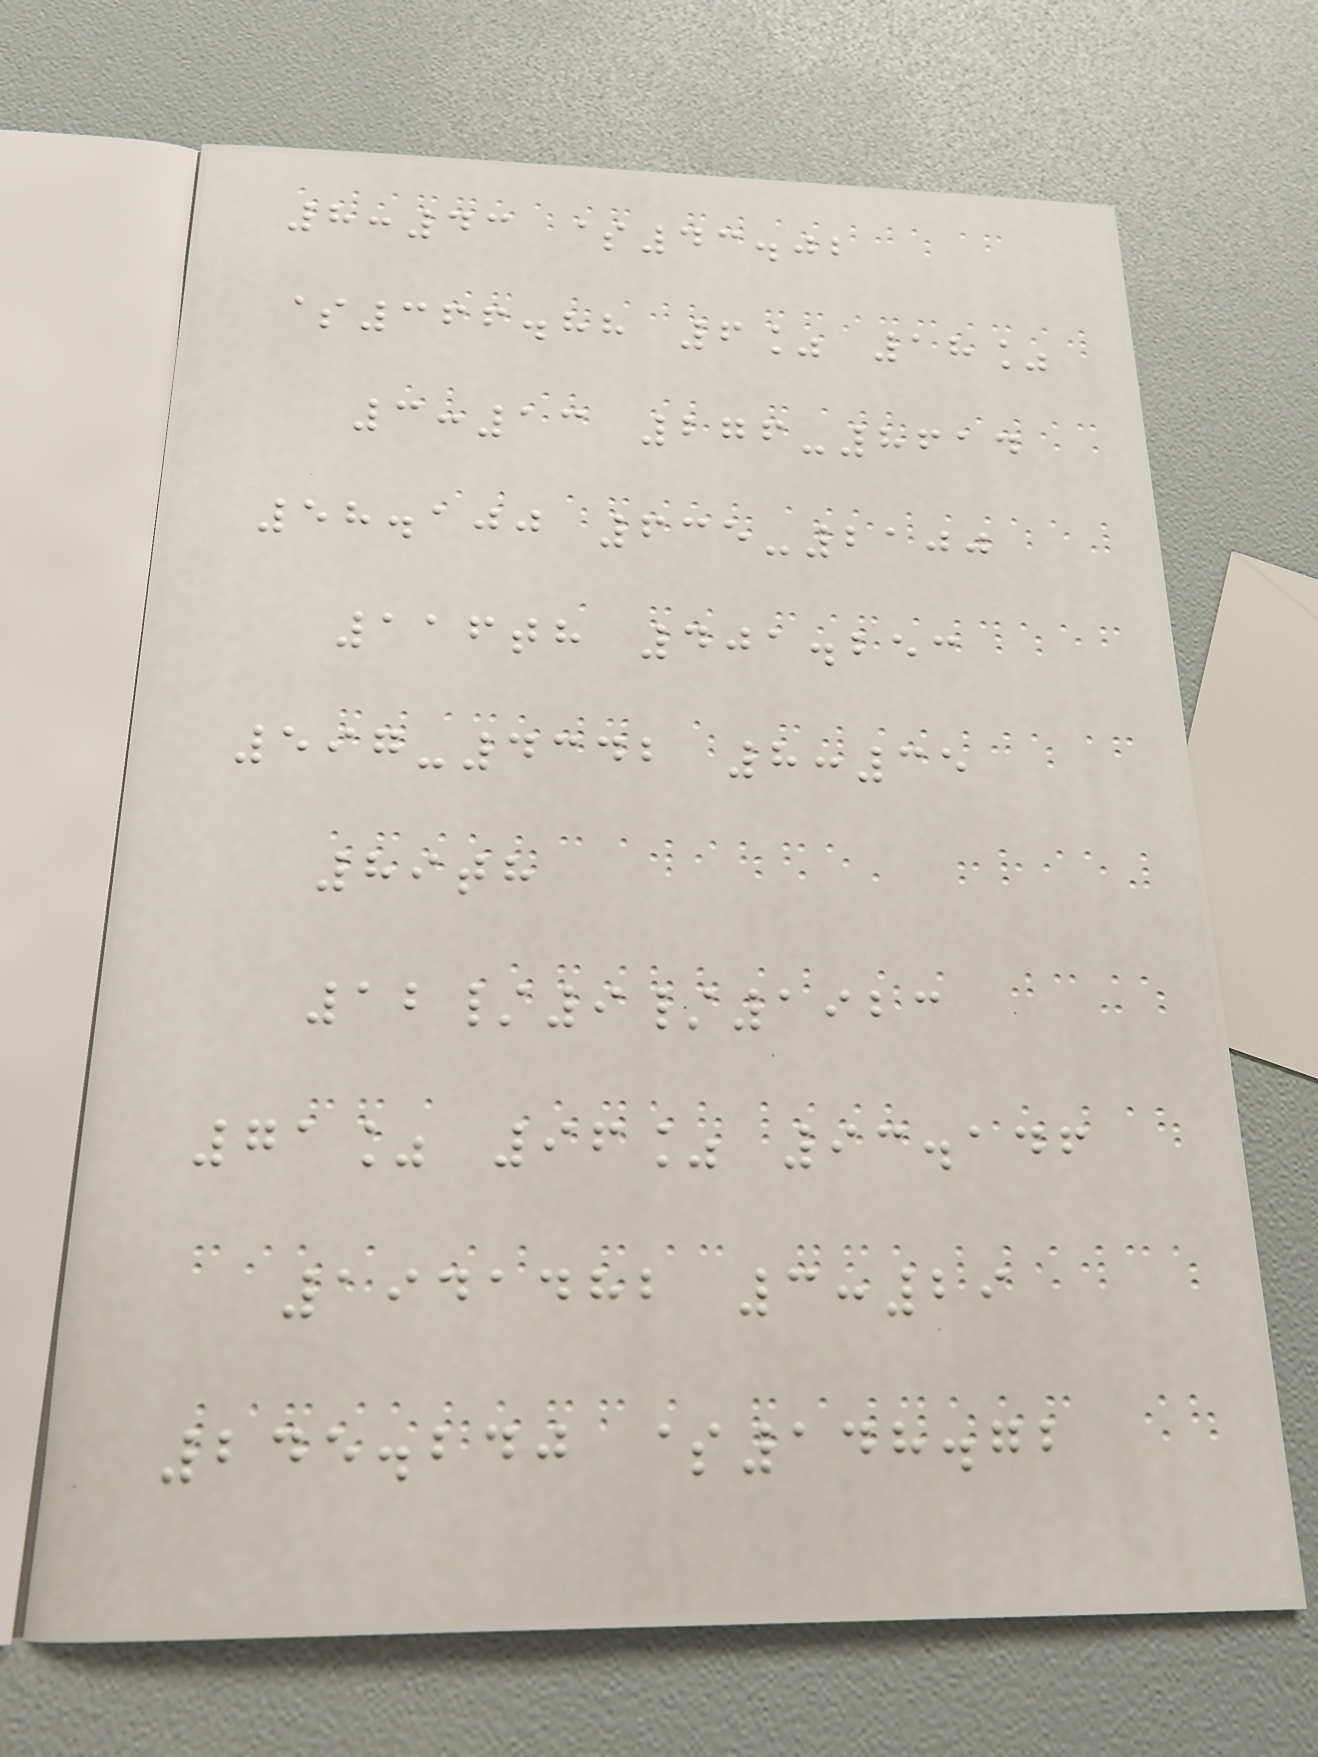8:43 $43.02
$366.88 6% 18%
3:13 276-8614
58.100 635-2100
116th 401.253
597-4342 8:35
89th
12/9/1923
71% 96% 93.146
1941482 3:29
245.240 $148.72
